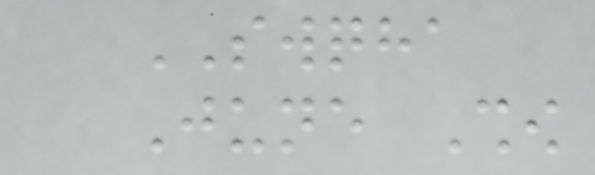SWQHA
June Show
